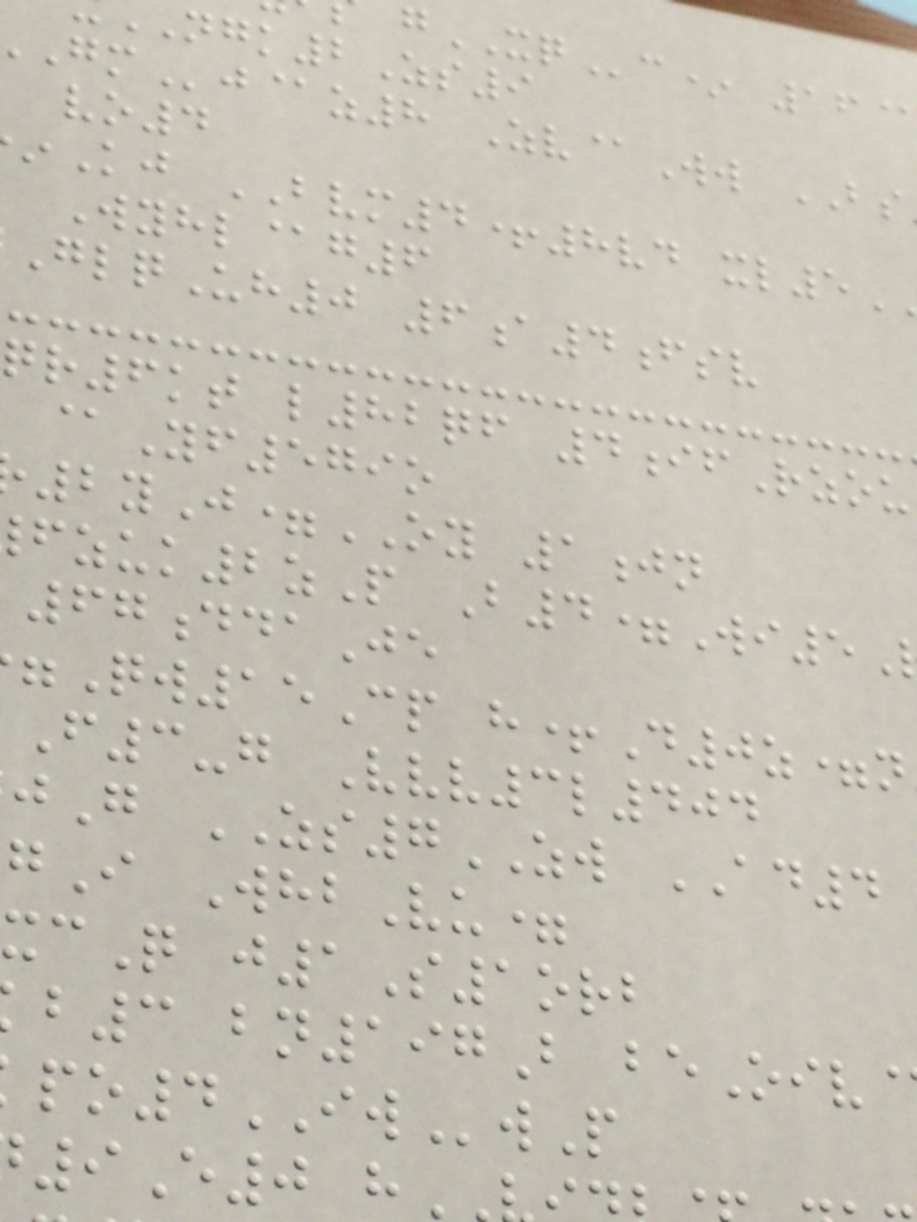gXQc* 16
2Zs9
j@z8 Zv@Ww BS
vo4
Kj BVM4+8vd xl5
Wyhl@g6
GlqUh0 6a4fsv
qr6kt l82qf 4ifRzou
@Yf579o
2yJ=OY 1jn
zuk2zP B4=Wi5
67ddaJe
Qw15Cp h+D0z=n
F3-g Vvv3l404
jG ZS7ZW AD4
I WhbVu=
xcQ j1S1orb
b3 bn197B beOiv
po4IWwP
9E0 h
